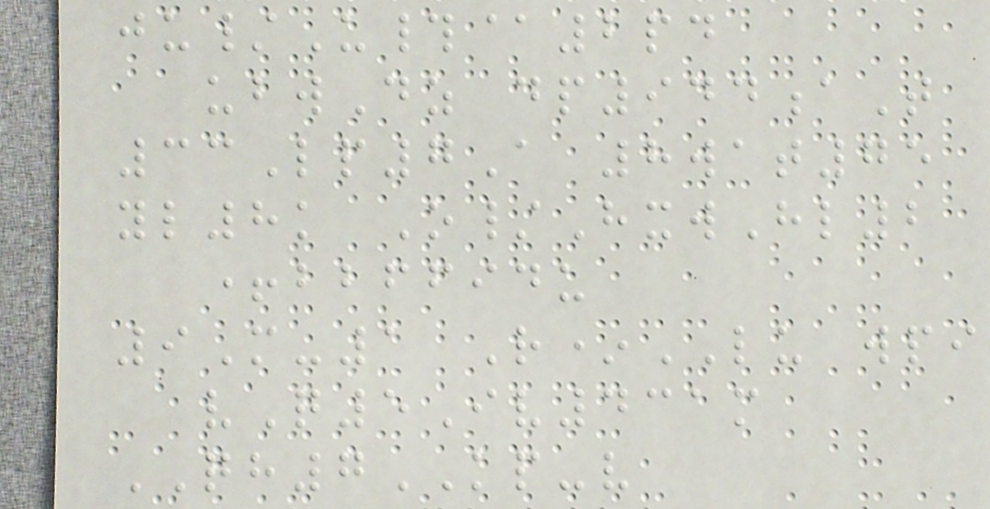ju/U#@2pd
ubwDz dp944aT
33Lp7A 8wat75
yl8k O/HxwHl2
+bbffidu
9M-1 R*LU wpi
vQ5Iv431m
QH7KP-v
